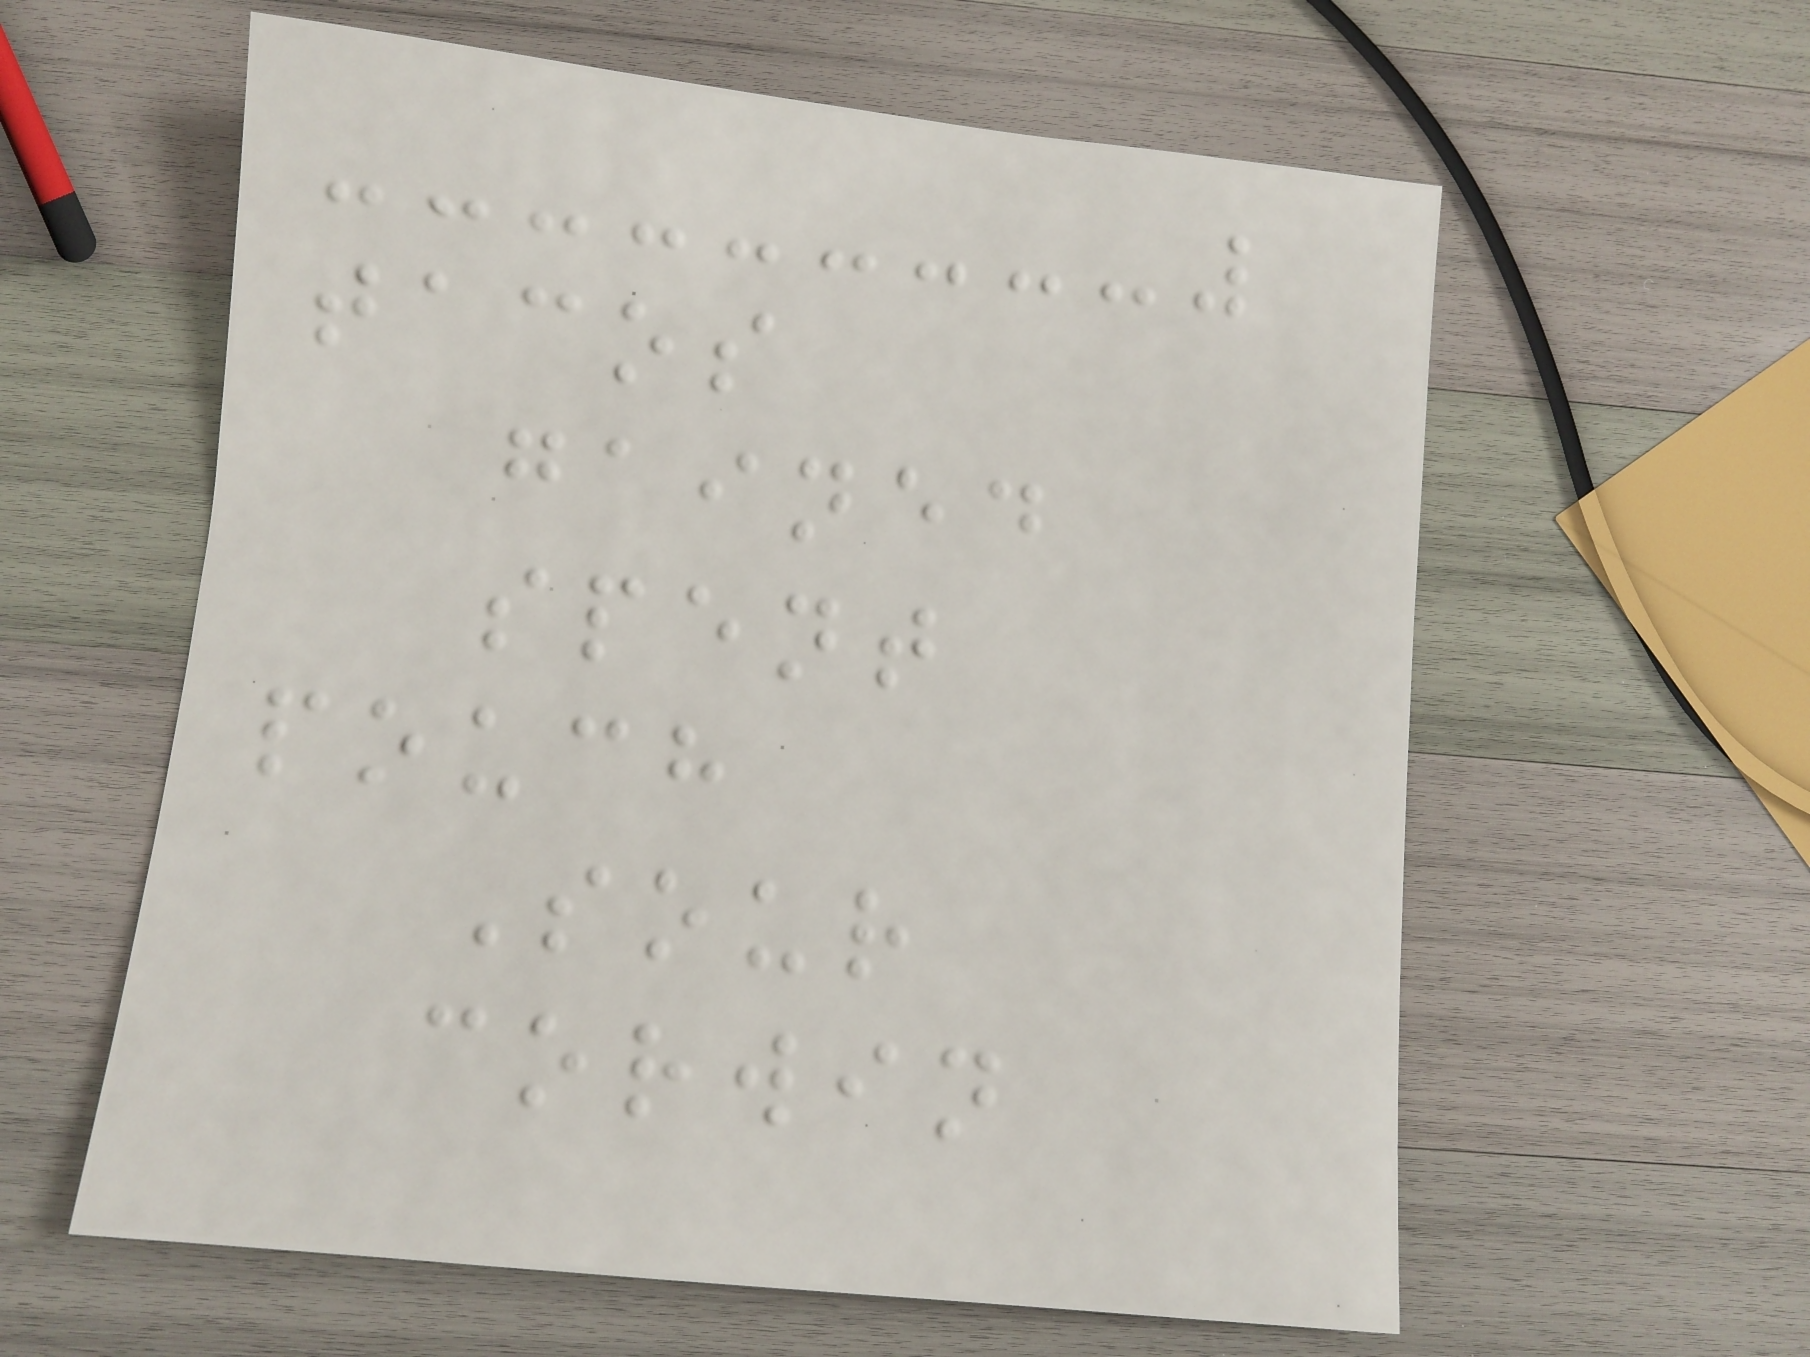tacos
gained
spent
pouch
Sour
corwin
